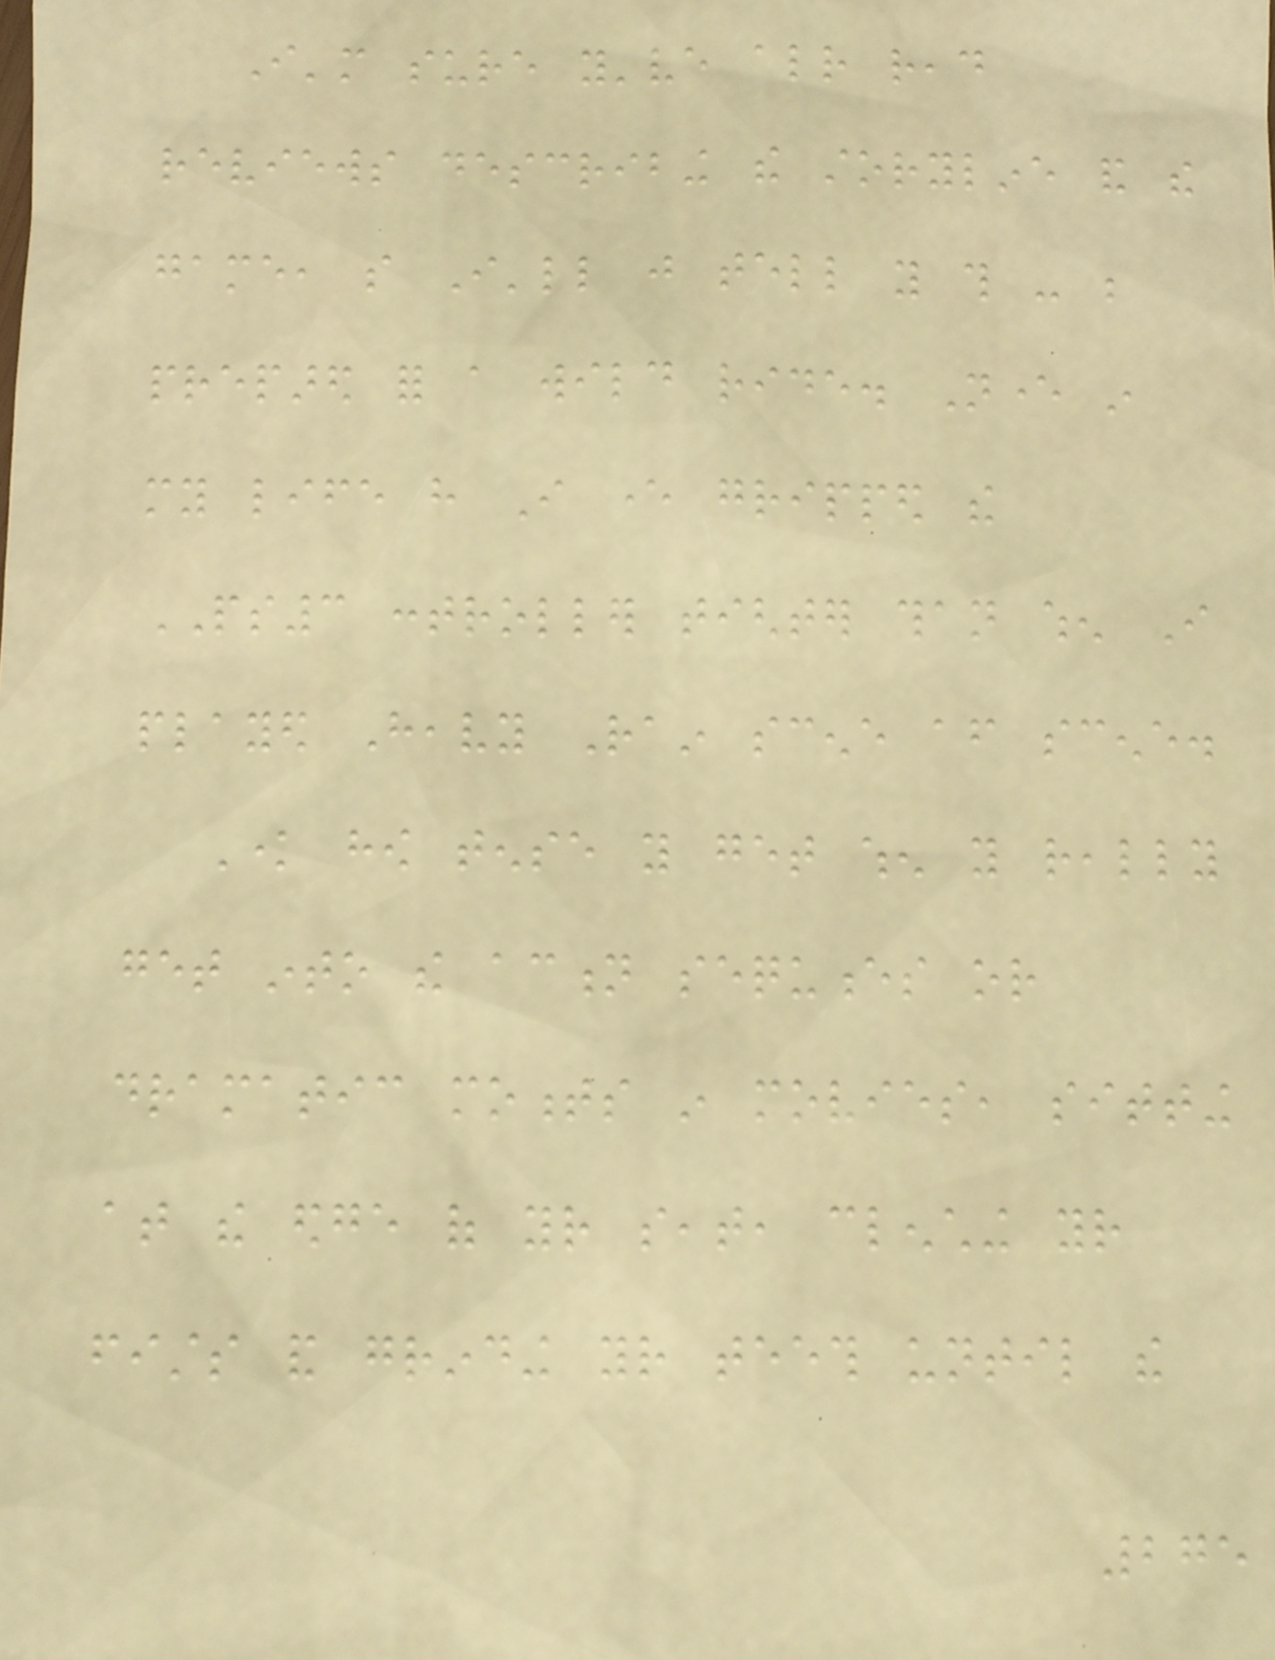I'm sure you've already read
reviews describing the storyline and the
game, so I'll just tell you this - be
prepared for a wild ride. Never in
my life have I ever gripped the
PS3 controller tighter than when I
played Heavy Rain scene after scene.
Know how tense you get when you really
get into the action sequences or
dramatic moments in movies, sitting
at the edge of your seat, clenching your
fists and grinding your teeth until the
275
